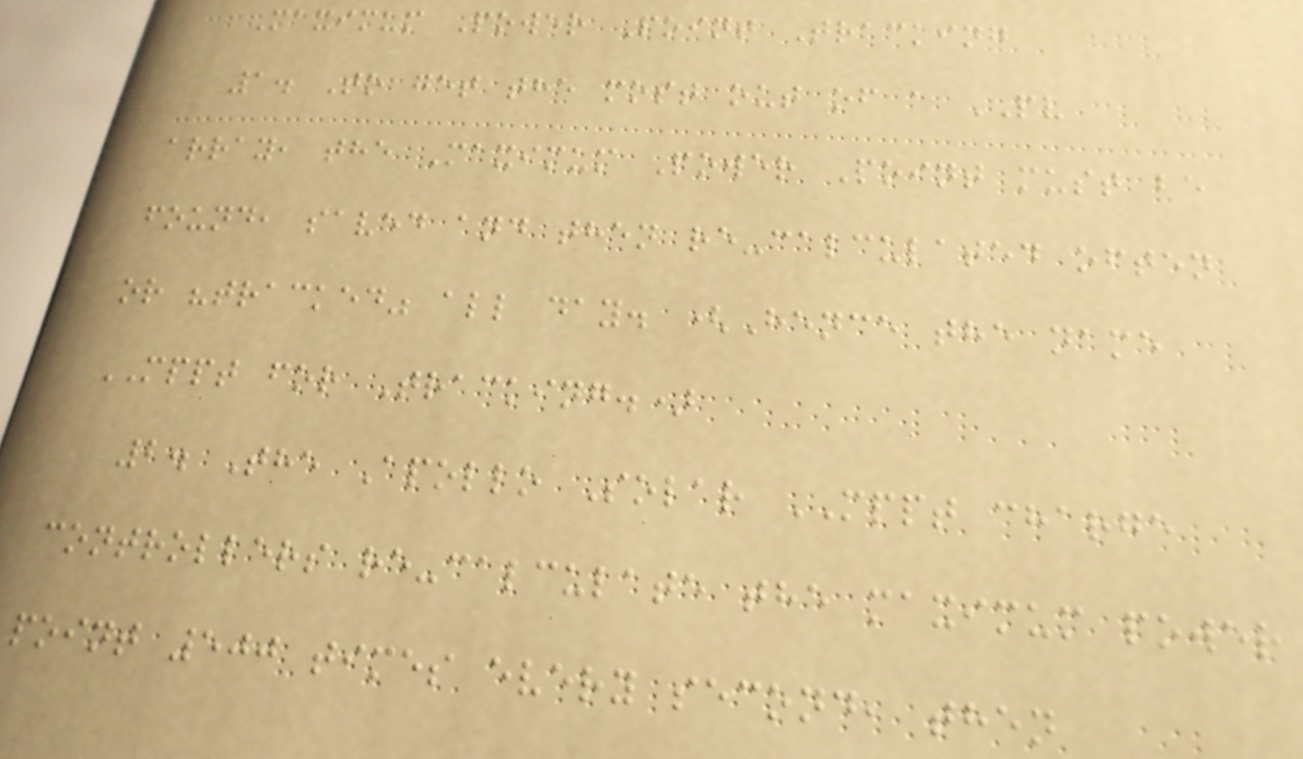Maximum Power Point Tracking
1. To get the most out of a PV
array, the Maximum Power Point must be
found, saved and then re-calculated often
or "tracked" all day. (Hence the name
MPPT for Tracking.)
2. The Apollo Solar MPPT charge
controllers re-calculate the maximum power
point 500 times every second, then
